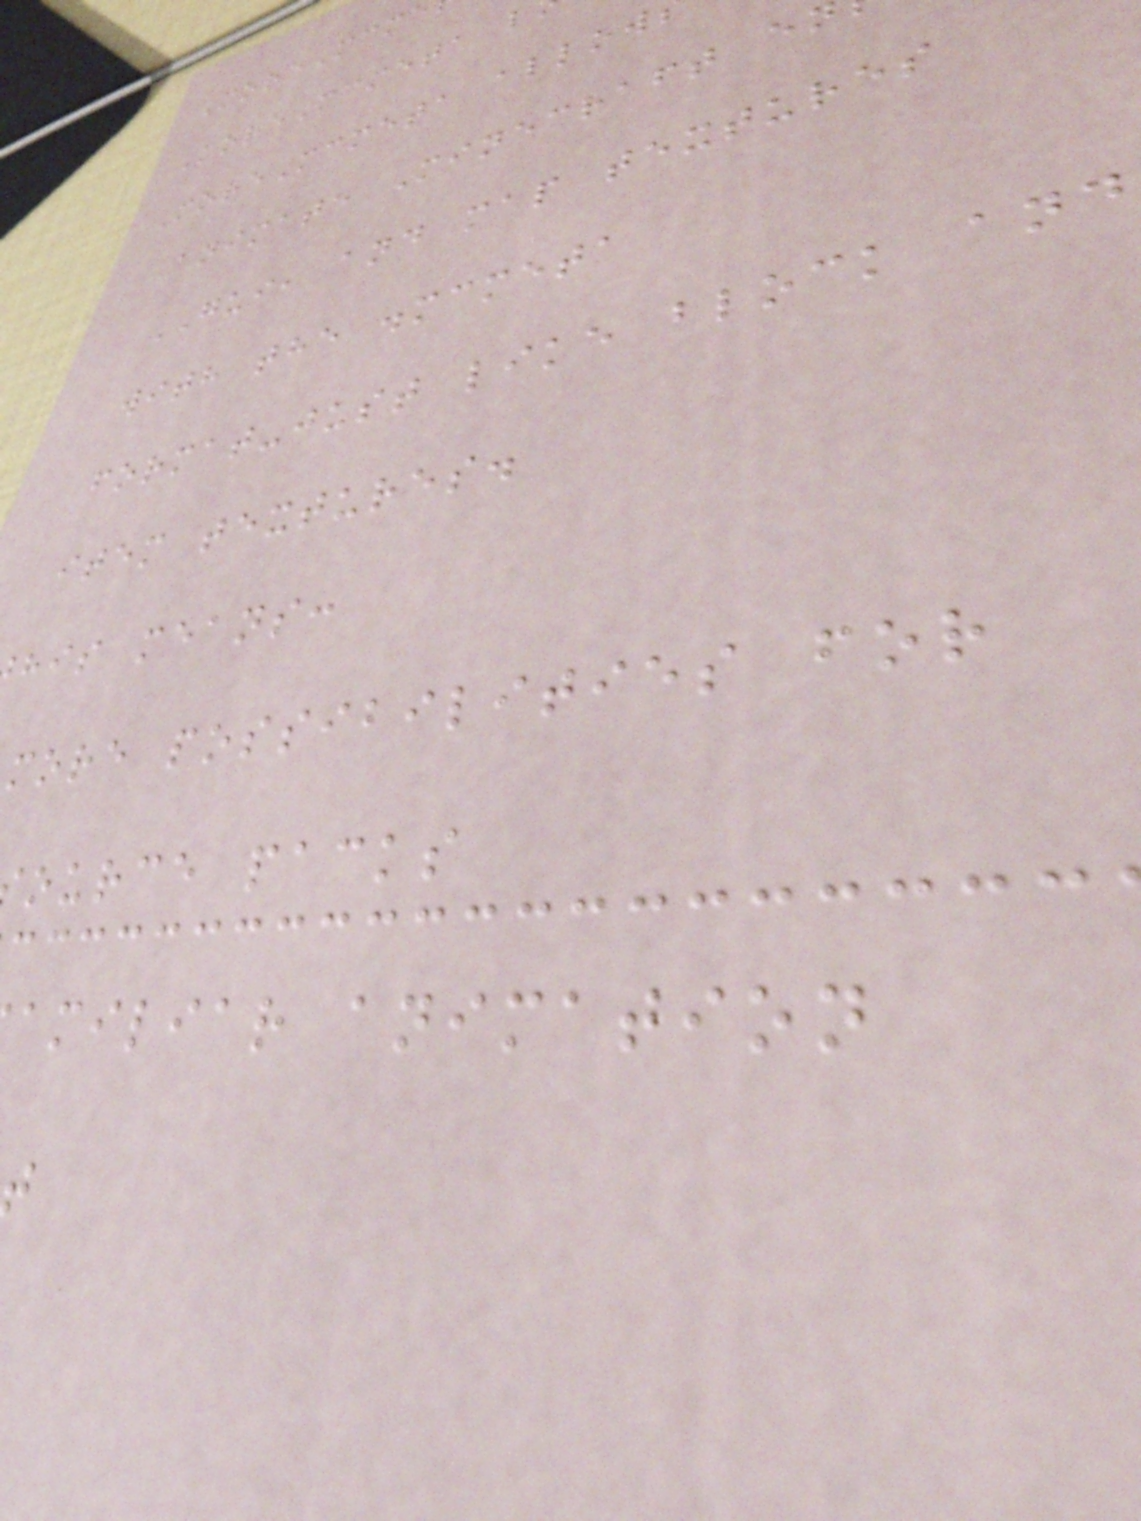MoreMcme
MoreMcmeta l
MoreMcmeta allow
animate Minecraft e
GUI, and map textures
with the .mcmeta
format-just like block and
item textures.
his means:
more possibilities for
ource packs
amiliar animation
